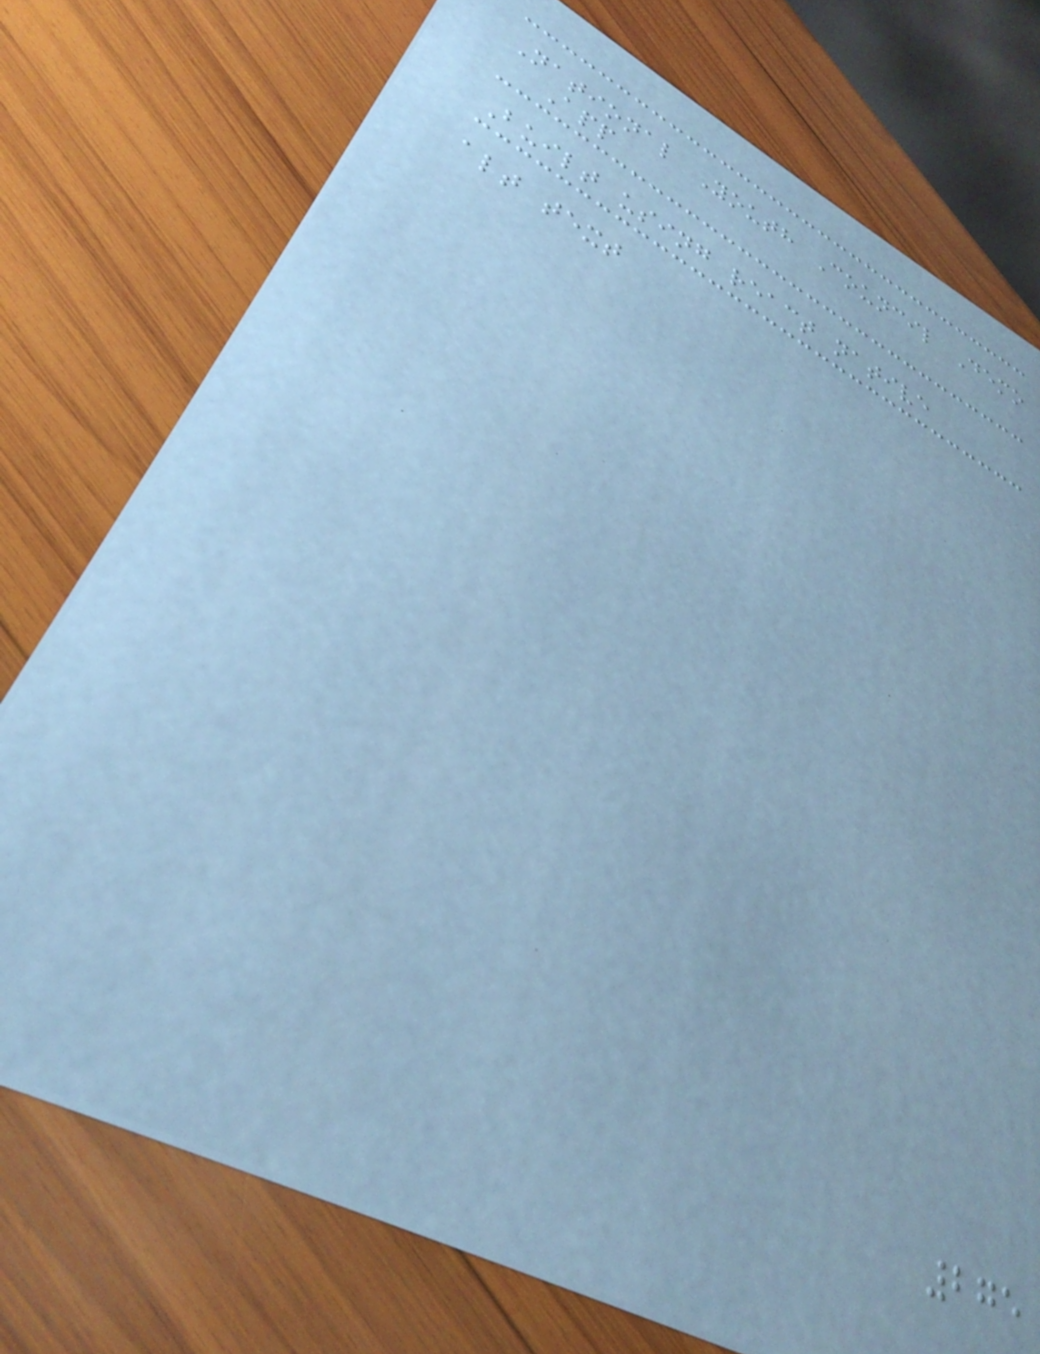National Youth Council Demo
App
Built using react native
alt text
275
